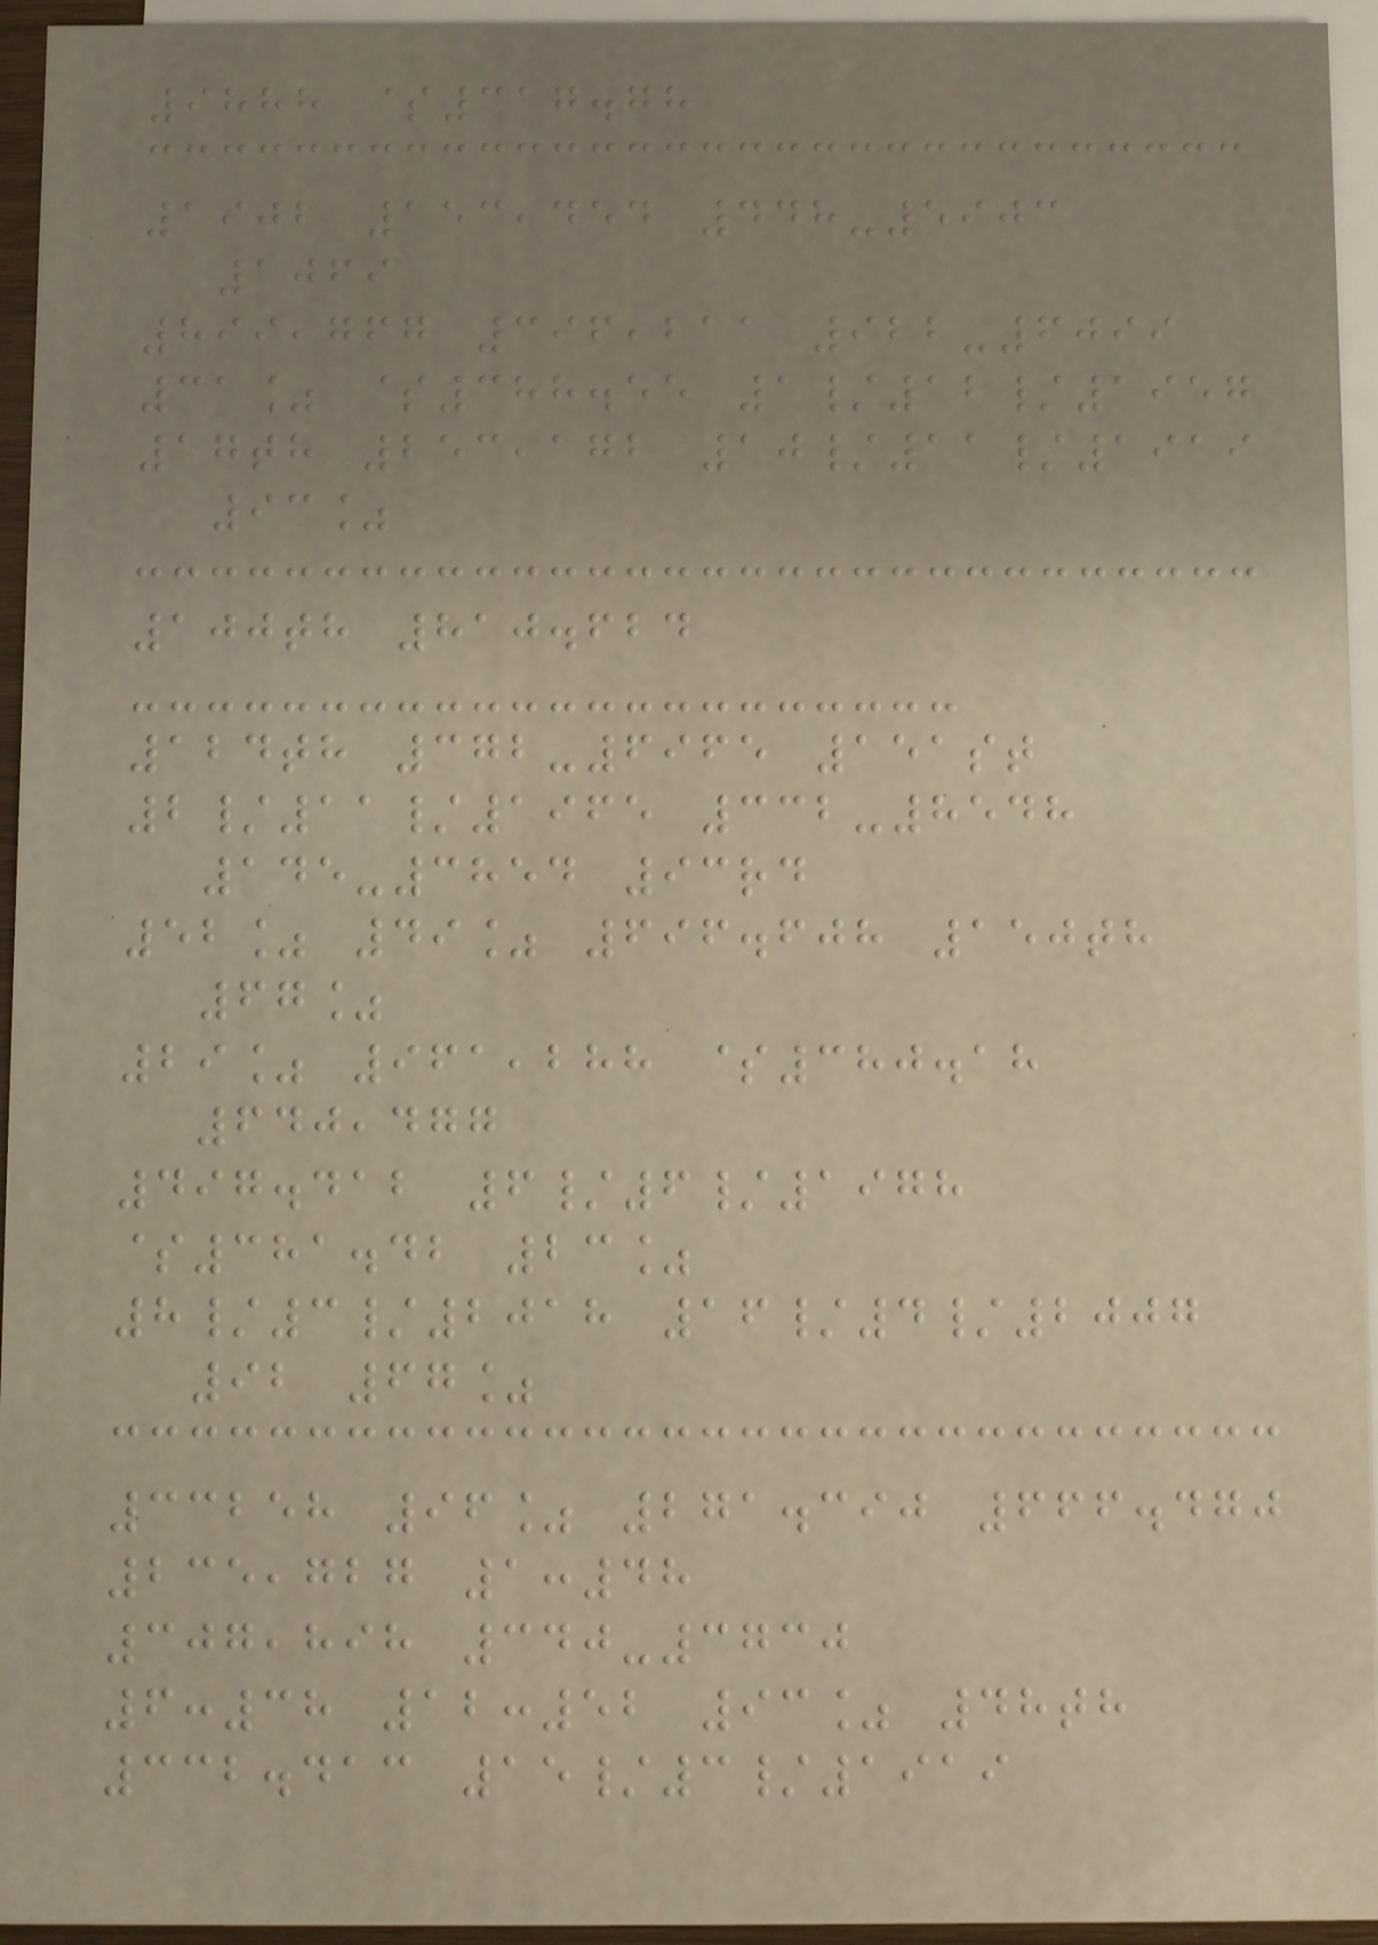9888 $317.78
1902 153,454 448-5903
1069
899,767 396,211 922-6099
31% $388.55 1/12/1957
17th 253,172 10/11/1919
93%
100th 810.624
124th 372-6965 151st
2/11/1965 332-8548
145-3854 93rd
52% 49% 696.608 150th
67%
29% 961,288 $380.18
640,477
497.412 6/6/1978
$381.42 23%
8/3/2018 16/4/2007
92 67%
33258 96% 271.390 666.470
235,727 1:48
307,898 340-3730
6:38 12:52 93% 48th
332.413 15/3/1919
